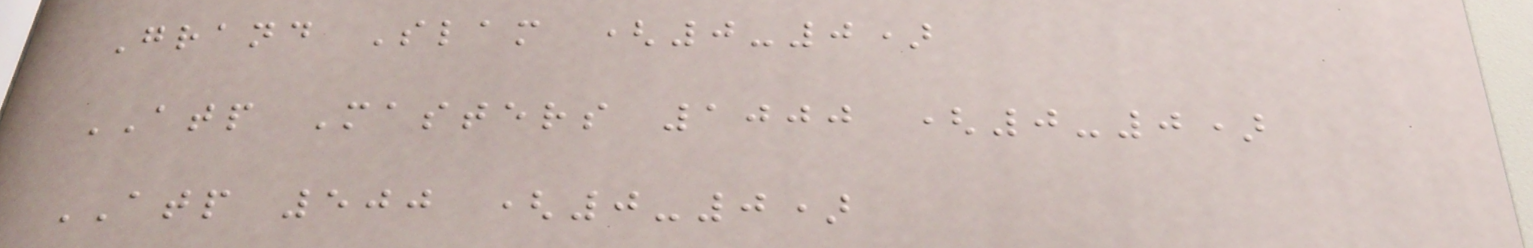Grand Slam (0-0)
ATP Masters 1000 (0-0)
ATP 500 (0-0)
